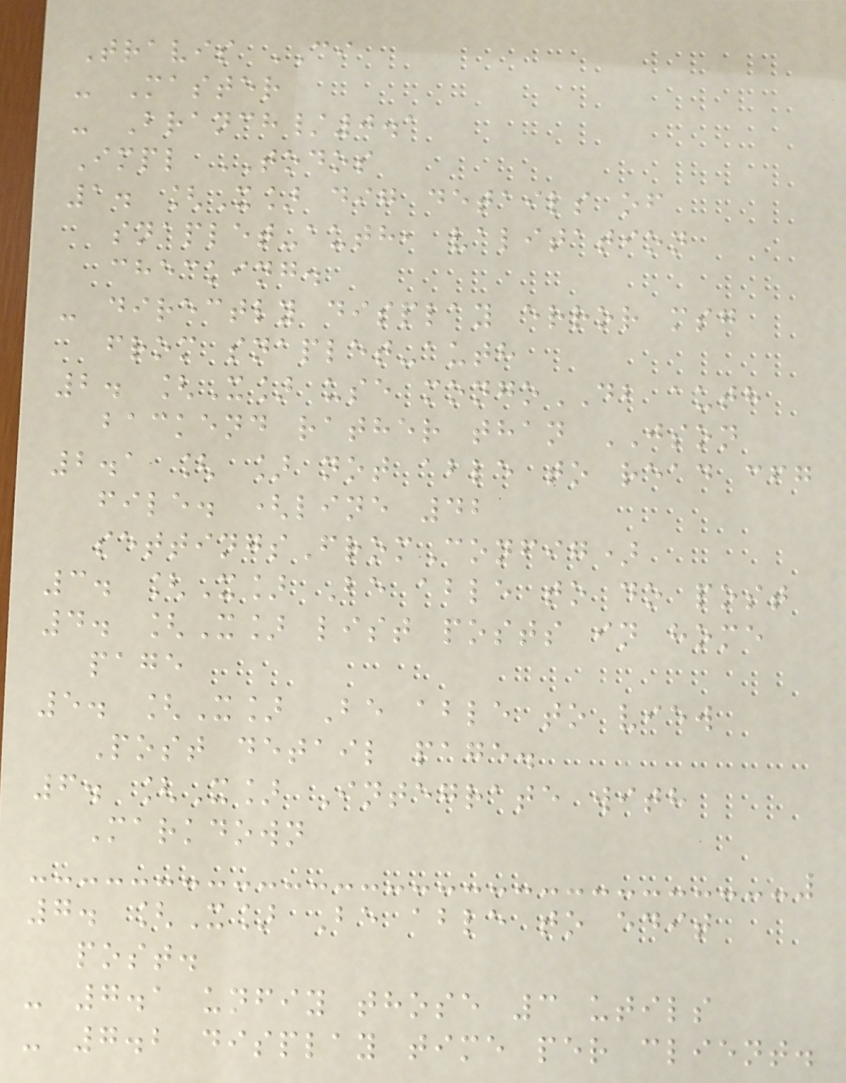Travis CI
- Master
- Branch/0.1
Impl TODOS
1. [X] dig details of
snaplet-auth, valitation
checking.
- directly display error msg
from snaplet-auth
2. [X] use mongoDB auth
backend rather than JSON
2.1 [ ] not able to read cfg
file. (line 42
settingsFromConfig)
3. [X] Be able to do post
4. [X] list posts in home
page
5. [X] Be able to view
Post detail page.
6. [X] Integrate with
Markdown
7. [X] Be able to edit
post.
- 7.1 unfiy those 3 utils
- 7.2 display time per client.
